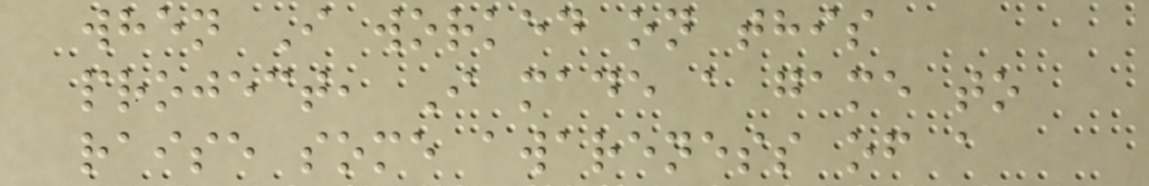when I worked on this
project, I made a game to
raise some awareness of a
